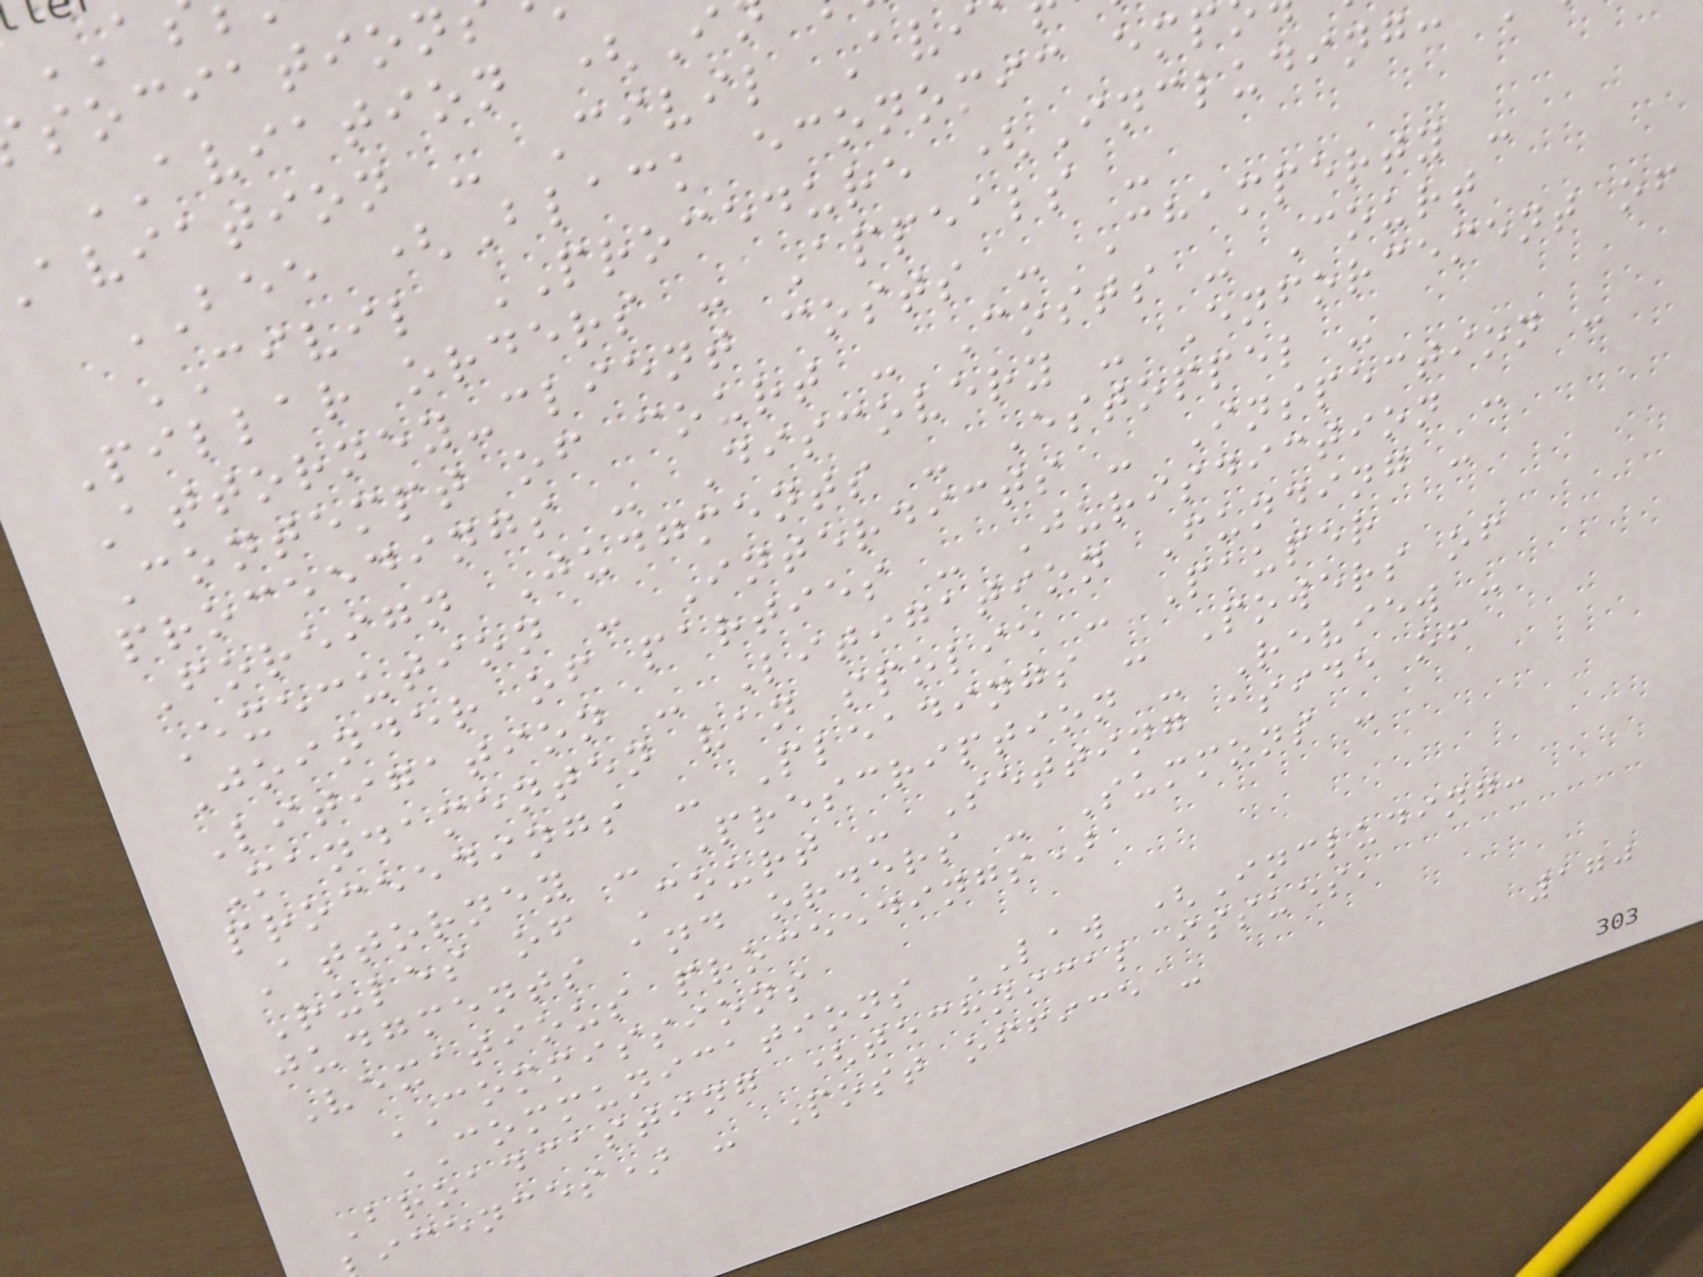AVIATION (I
aviation - Civil Avi
BEE (Black economic emp
CIVIL PROCEDURE (Including:
Pillar orders - Appeals -
Attorney-client costs - Champerty -
Contempt of court - Costs - Court
proceedings - Discovery - Enforcement of
Foreign Judgments - Estoppel -
Execution - Interdicts - Inspection -
Joinder of parties - Jurisdiction -
Litigation - Litigation Funding -
Mandamenten van spolie - Pauper
proceedings - Pleadings - Powers of
Attorney - Prescription - Review -
Rules of Court - Setting aside of
judgments and orders - Summons -
Vexatious proceedings)
COMMISSIONS
COMMUNICATIONS LAW (Including:
Broadcasting (technical issues,
icences) - Post office -
170
